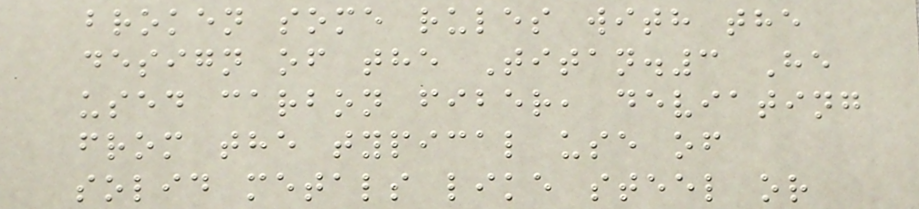broken some rules with the
design of the Titan.3 He
used carbon fiber, deviating
from the typical use of
solid metals like steel or
